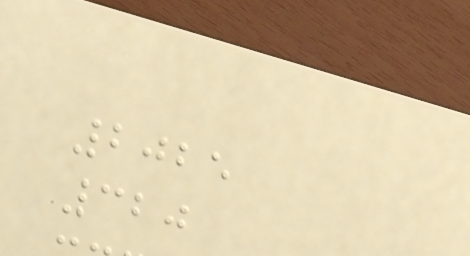2025
320
